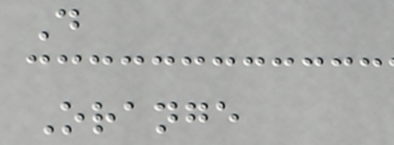D
Orange
